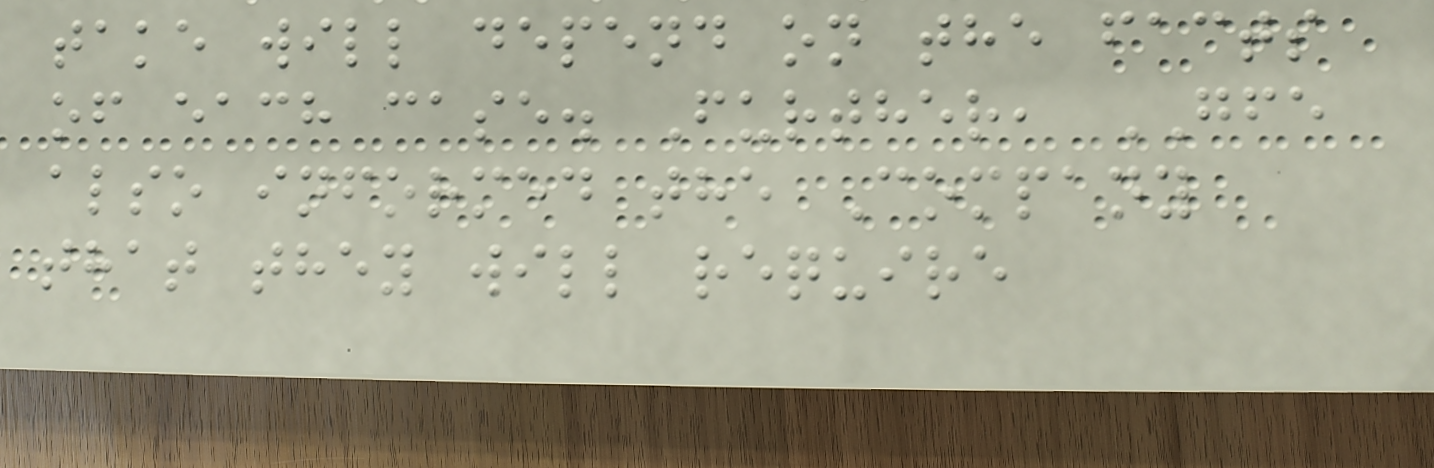take will depend on the facts
of each case. Further, GFE
also informed the Company
that they will require
